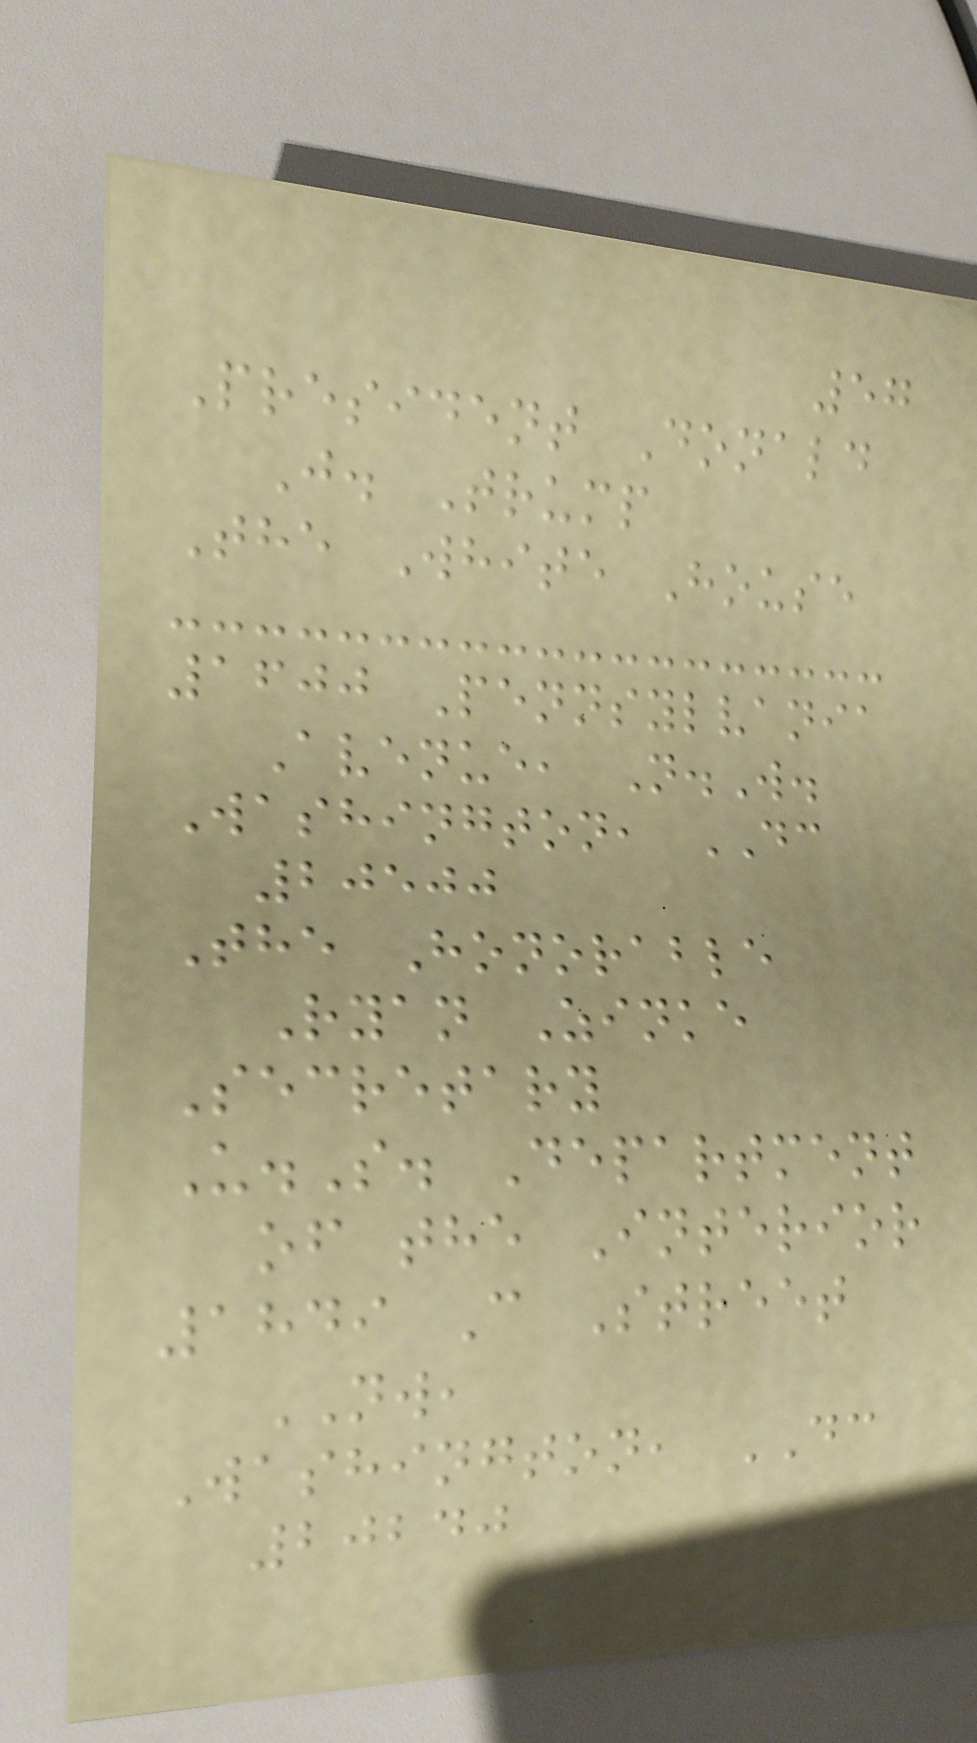57
President Donald
J. Trump
The White House
1600 Pennsylvania
Avenue, N.W.
Washington, DC
20500
The Honorable
Ryan Zinke
Secretary
U.S. Department
of the Interior
1849 C Street
NW,
Washington, DC
20240
